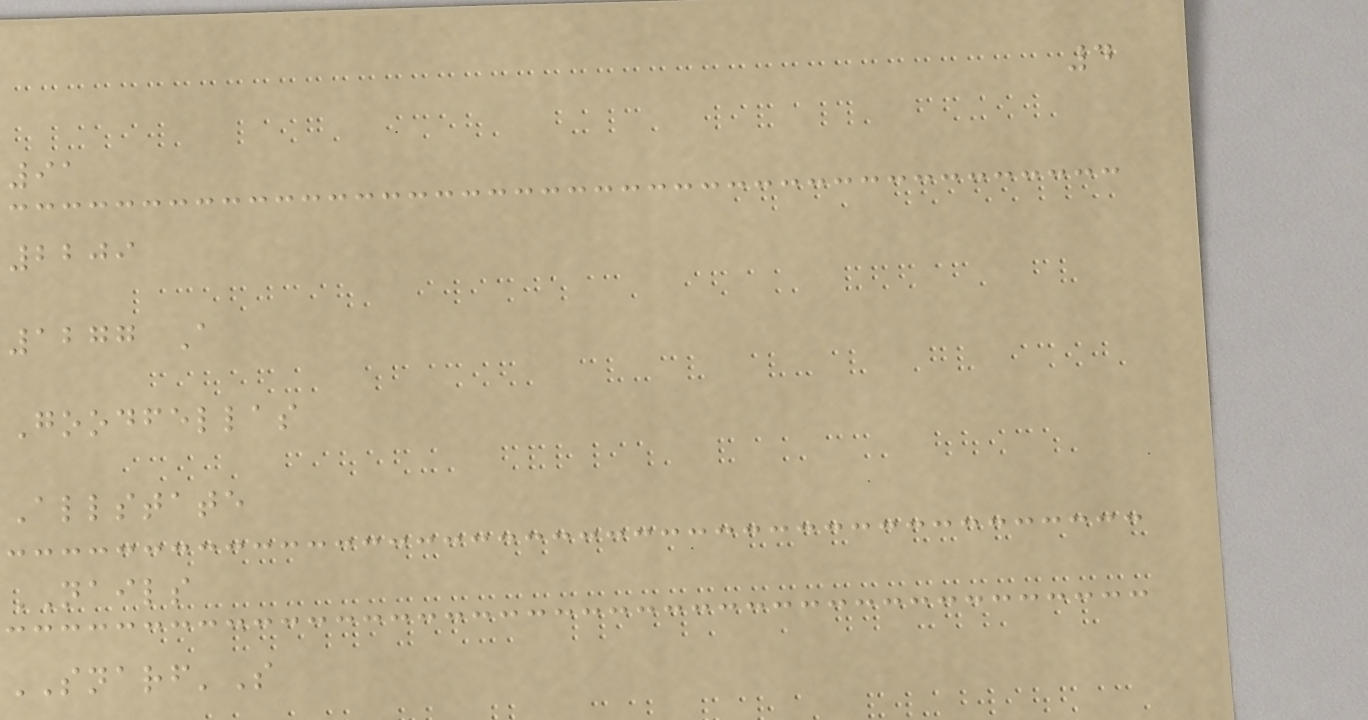4
91
2209
1277 A
Goodfellas
Allstate
NAILS
SNARF'S
